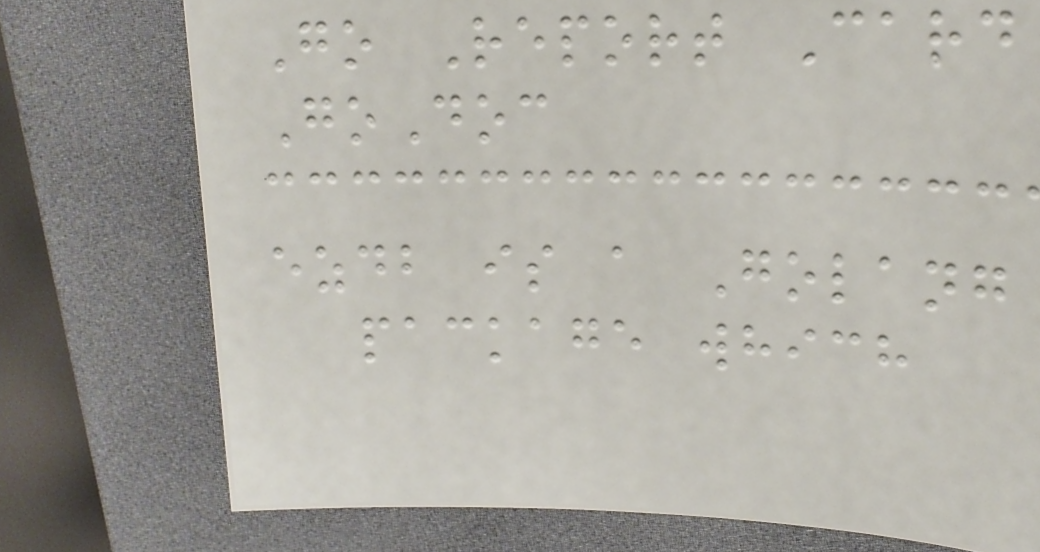Go Report Card
GoDoc
ezdb is a Golang
package which
